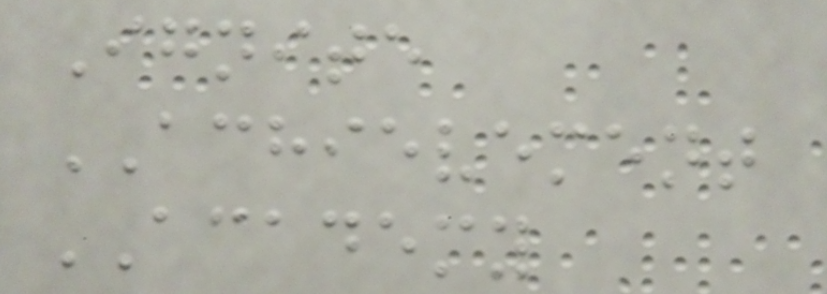Ignite
ACHIEVEMENT
ACADEMY
